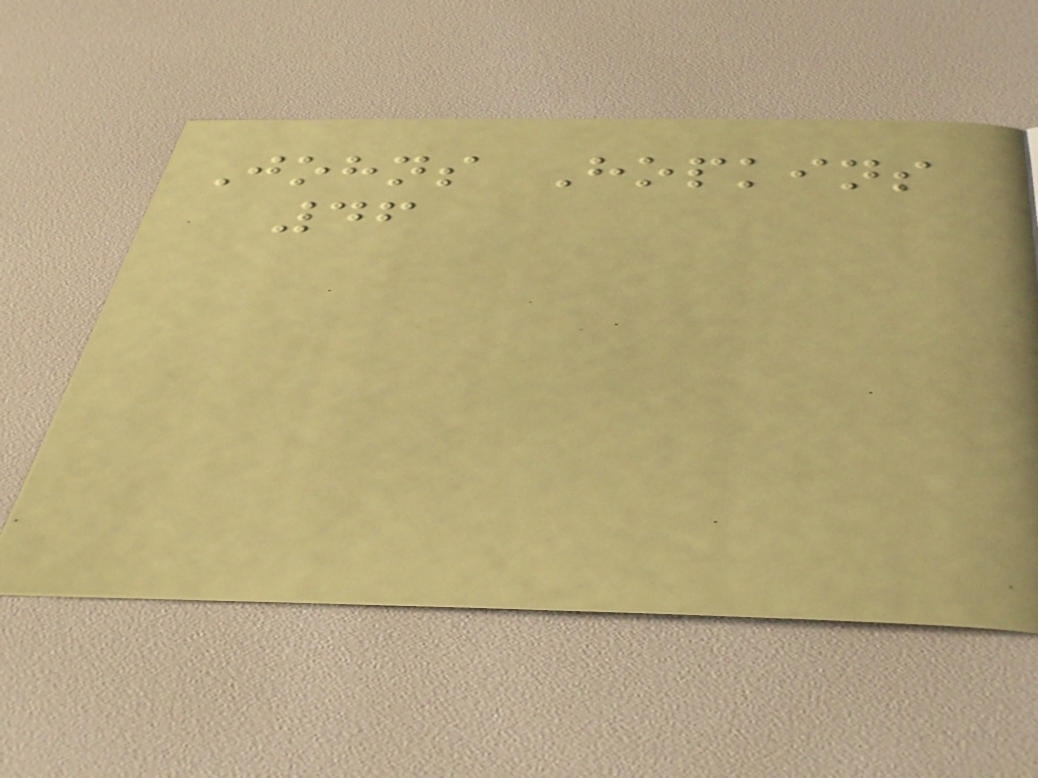Johns Hopkins
46
